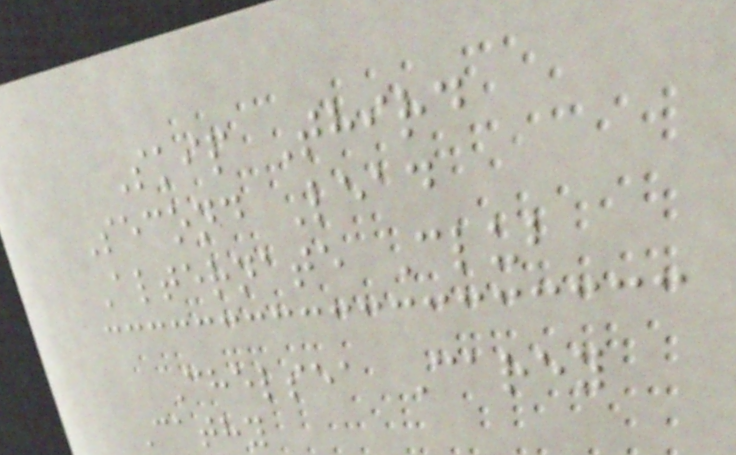Skip Third
Second Lead
Alternate Club
Chelsea Carey
Cathy
